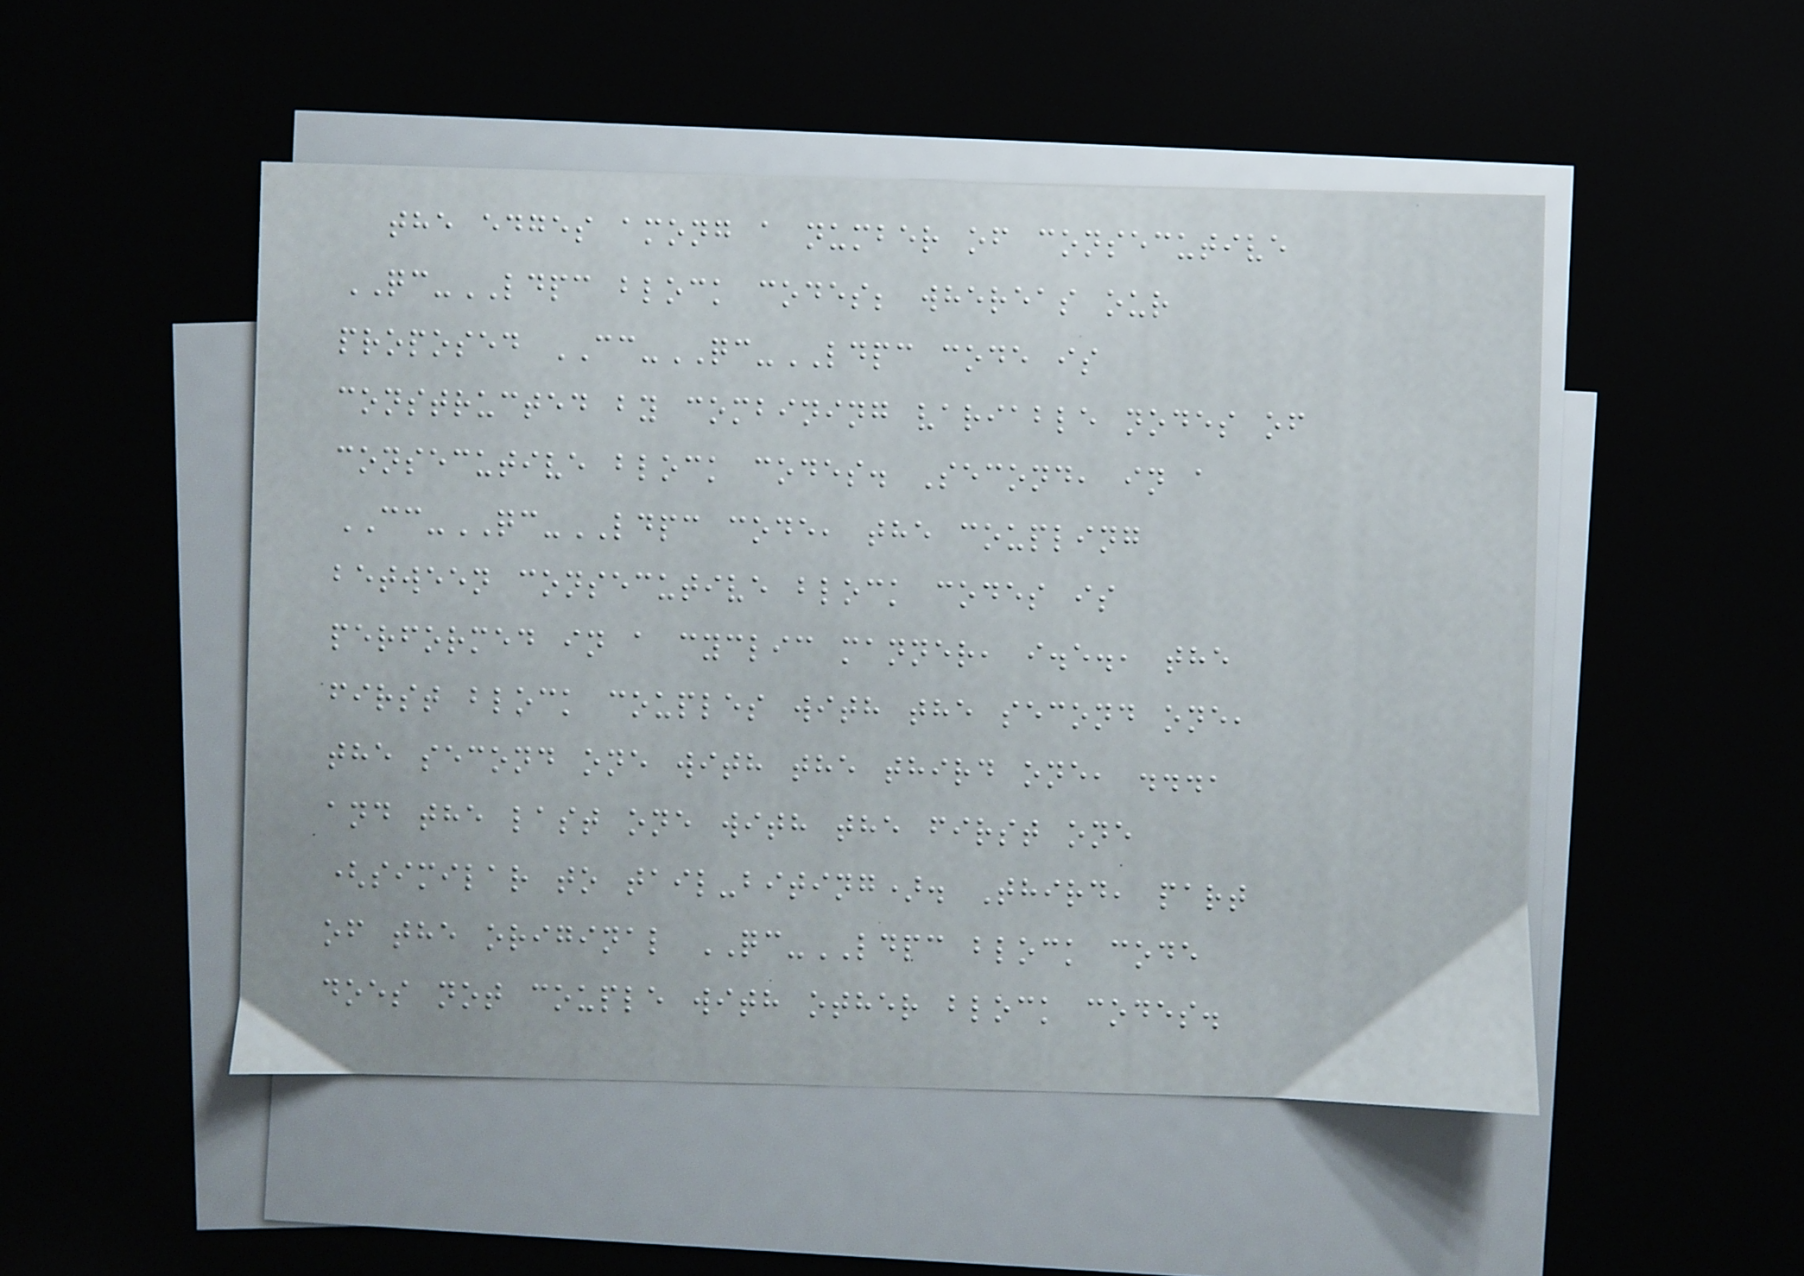the edges among a number of consecutive
QC-LDPC block codes; whereas our
proposed CC-QC-LDPC code is
constructed by combining variable nodes of
consecutive block codes. Second, in a
CC-QC-LDPC code, the coupling
between consecutive block codes is
performed in a cyclic manner, i.e., the
first block couples with the second one,
the second one with the third one, ...,
and the last one with the first one
(similar to tail-biting). Third, part
of the original QC-LDPC block code
does not couple with other block codes.
